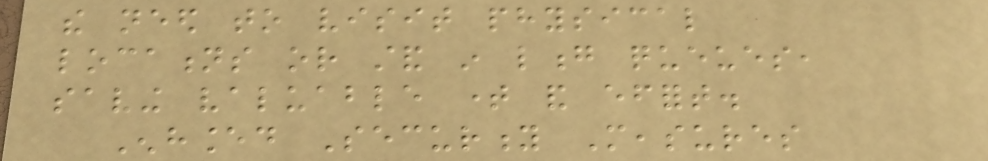the need to visit physical
locations or stand in long queues,
saving valuable time and effort.
Enhanced Security Measures
